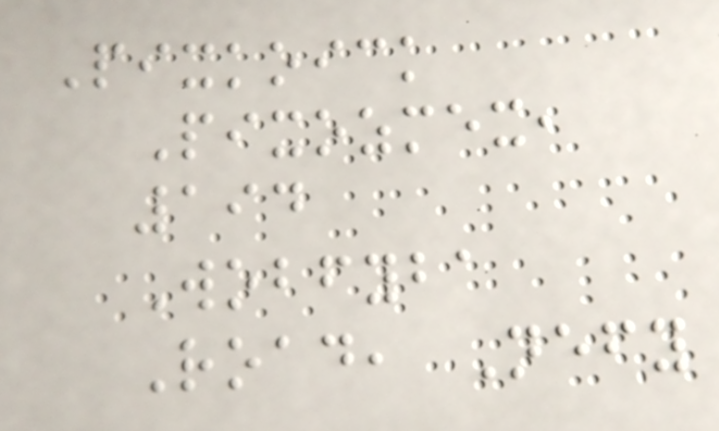Pixkoick
Pixozmex,
194
Wobfyba
Road, Nefy
